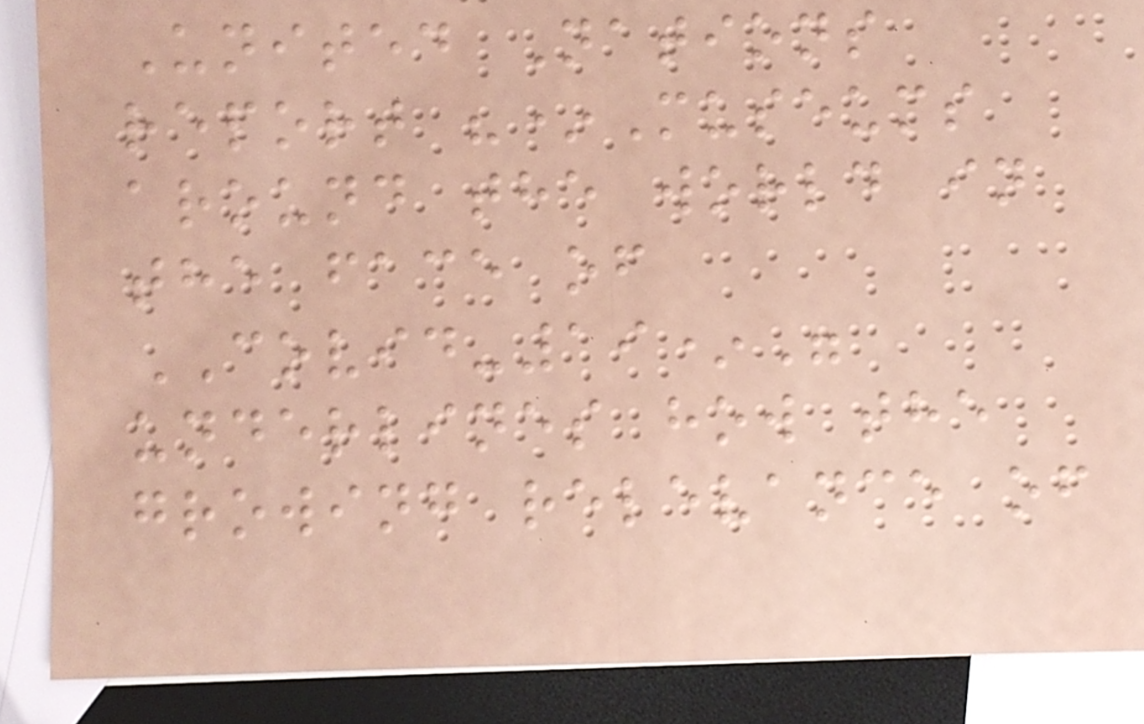United Nations
report "*Museums
around the world in
the face of
COVID-19*"
underlines how the
growing relevance of
